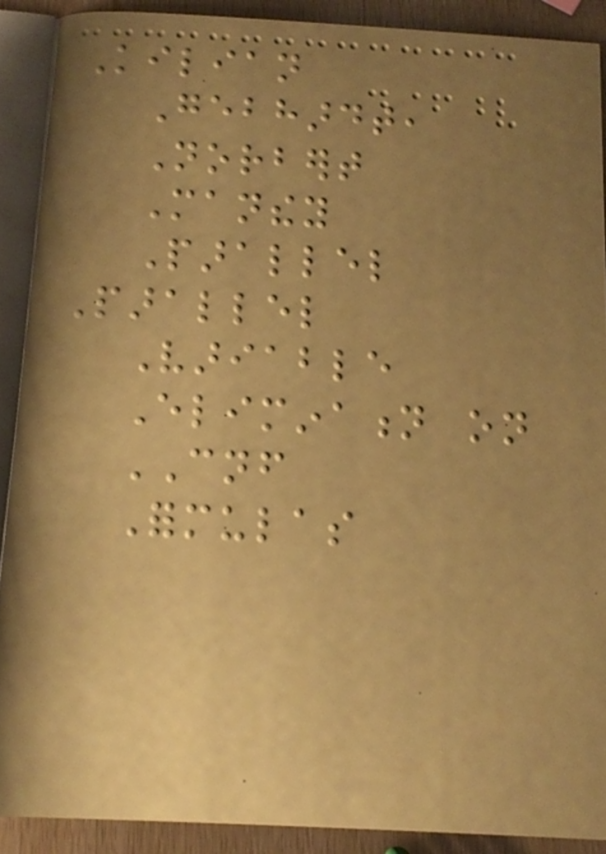Kilian
Gebhardt,
Norbert
Manthey
Parallel
Parallel
Variable
Elimination on
CNF
Formulas
